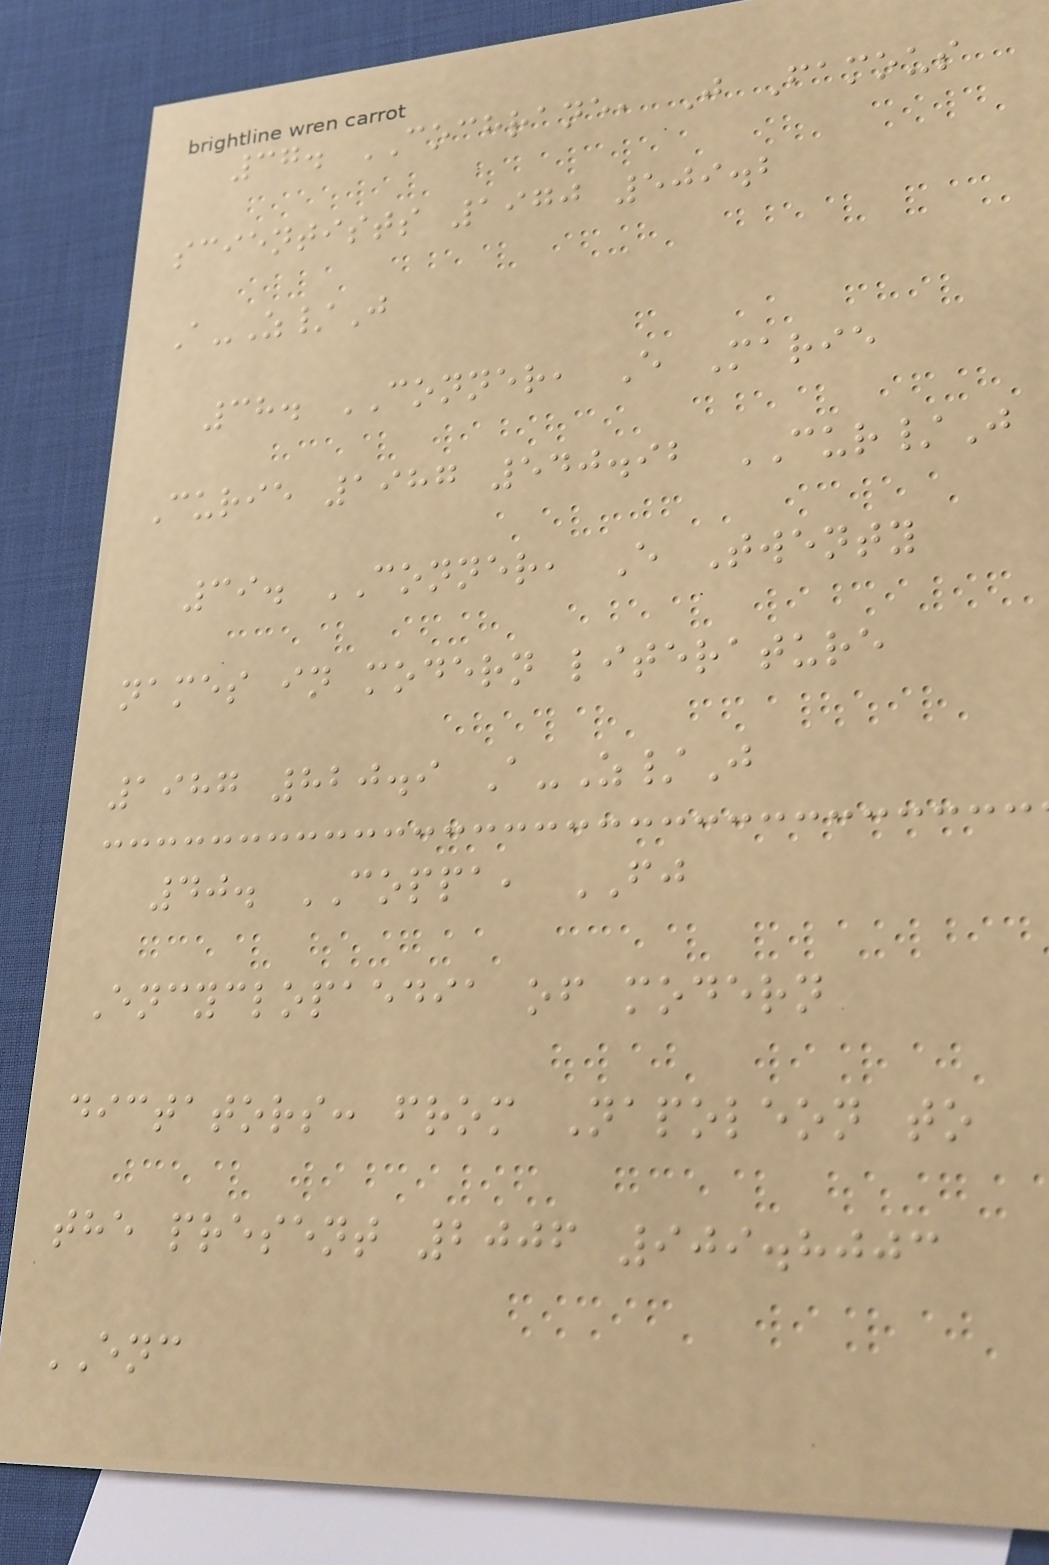37. COCHRANE, J Famous
scientists 1970 509.2
A-Z/J
38. CONNER, E Marie
Curie 1987 540.92 CUR/J
39. CONNER, E Twenty
names in modern literature
1987 820.9 A-Z/J
40. COPPA, FJ
Encyclopaedia of modern
dictators: from Napoleon to
the present 2006 909.8003
ENC
